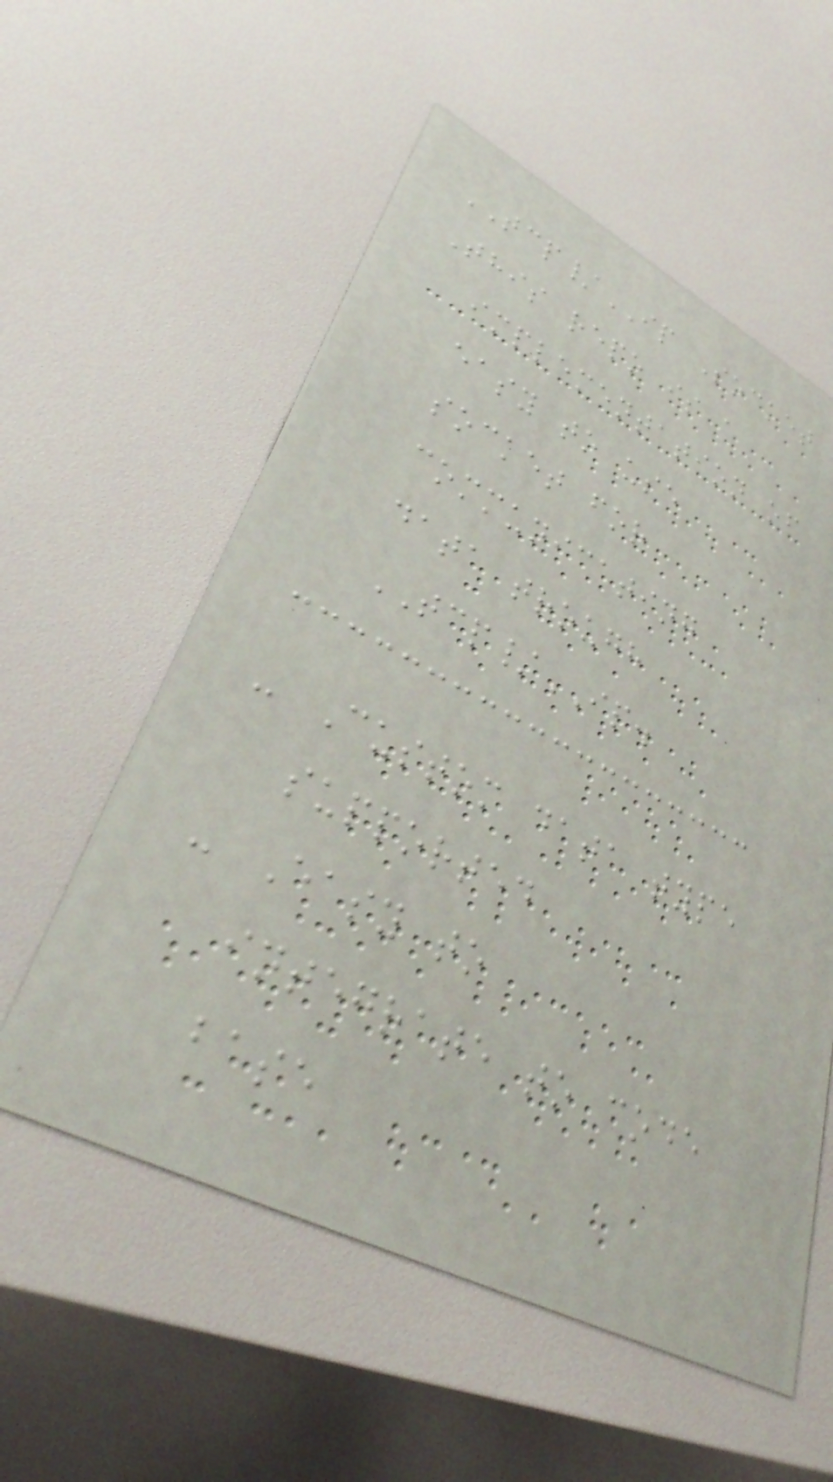TCP/IP Socket
This repo is a
implementation of
easy to use
socket for
communicating
data trough
TCP/IP.
- Custom data type
supported
- Easy to
integrate to code
base
